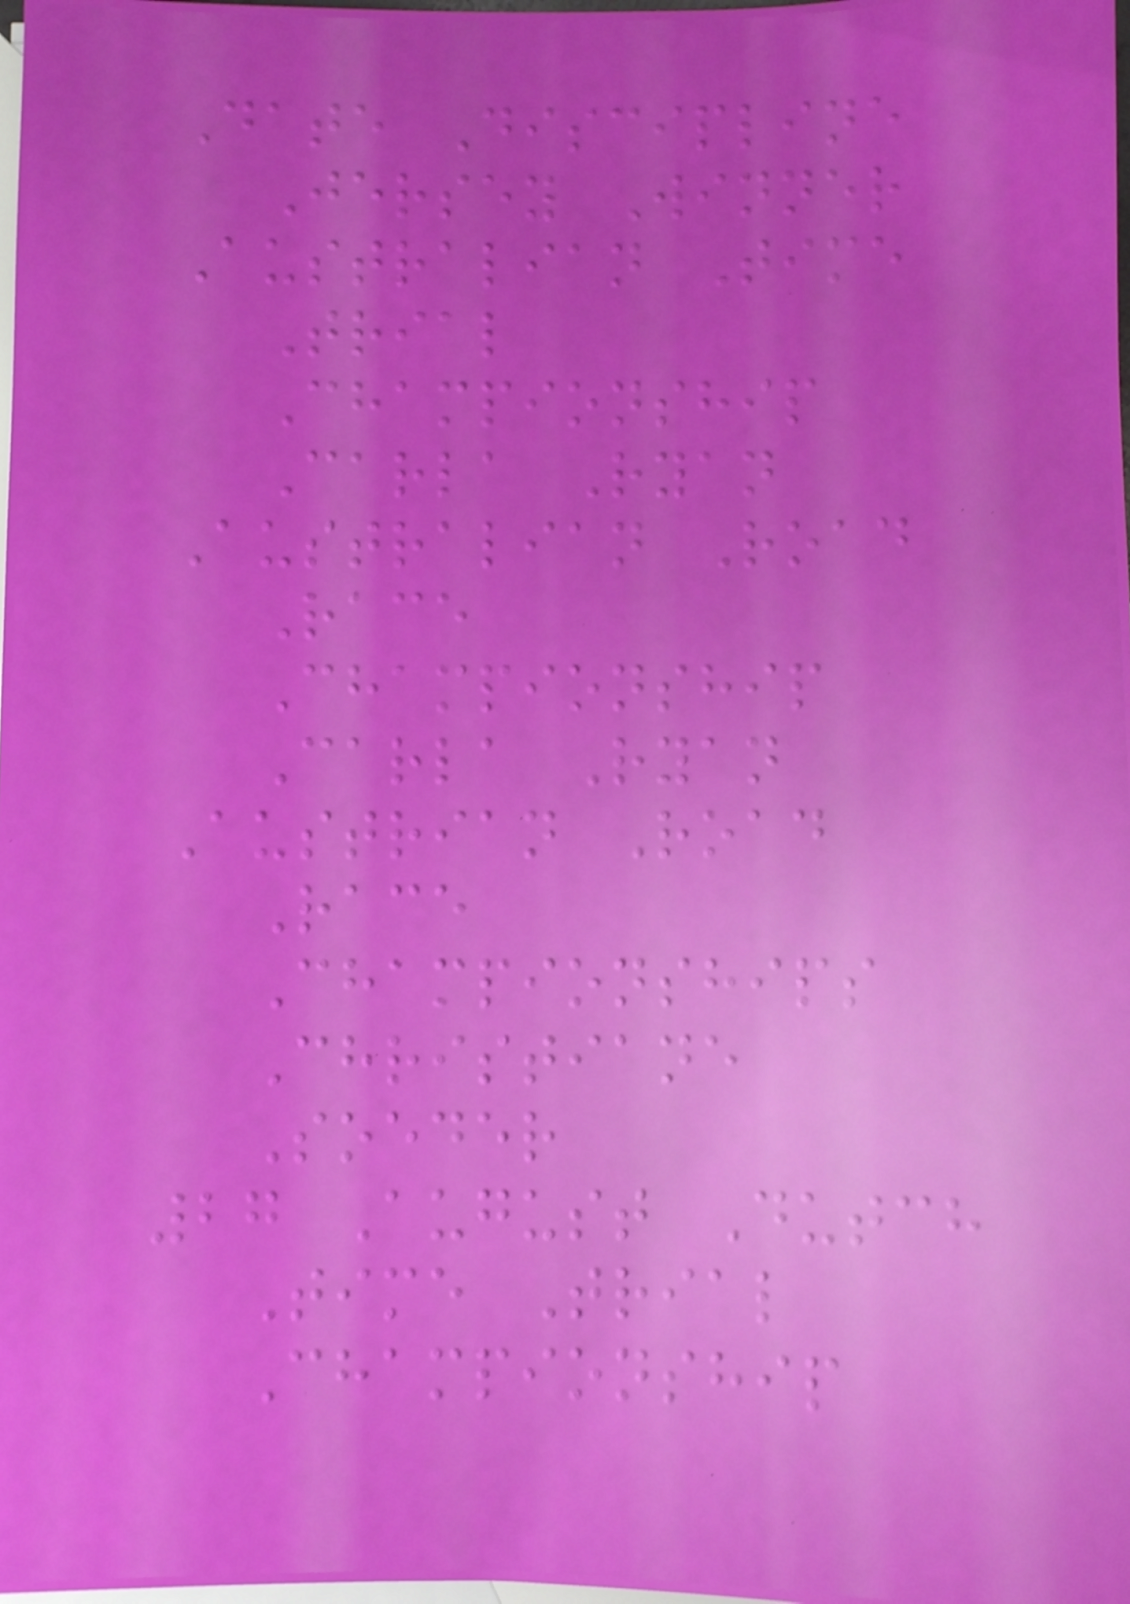Date Discipline
Jersey Winner
Australian Time
Trial
Championship
Carla Ryan
Australian Road
Race
Championship
Carla Ryan
Austrian Road
Race
Championships
Christiane
Soeder
27 August Dutch
Time Trial
Championship
